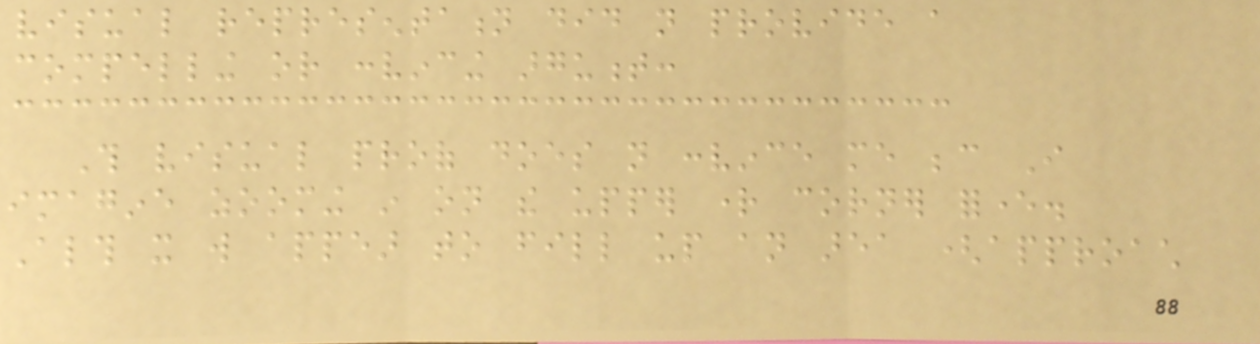visual representation did not provide a
compelling or convincing argument:
This visual proof does not convince me because I
imagine zooming in on the upper right corner forever.
Although it will appear to fill up an area (approach
